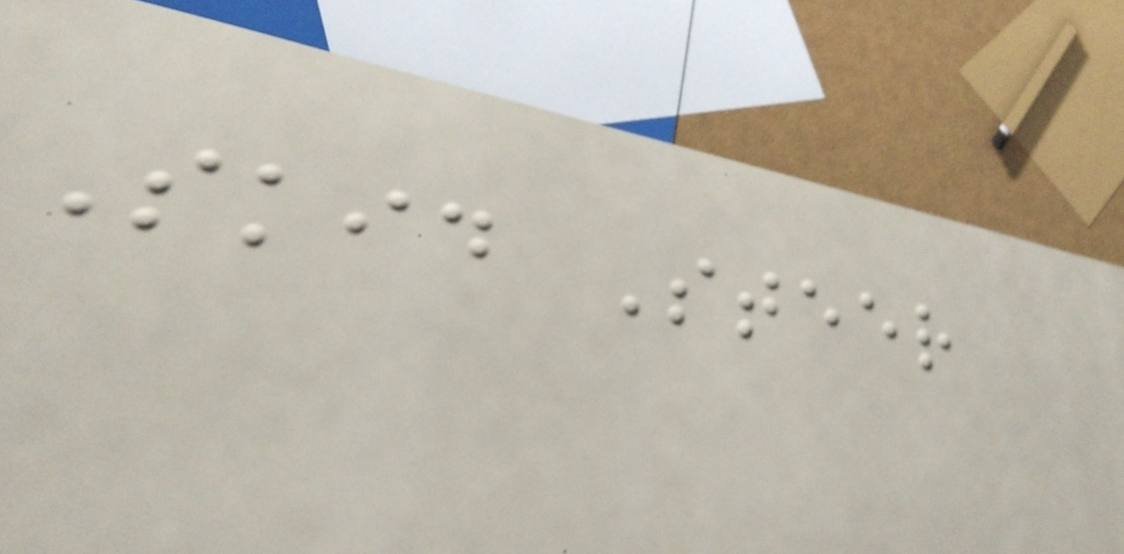Skid Steer
